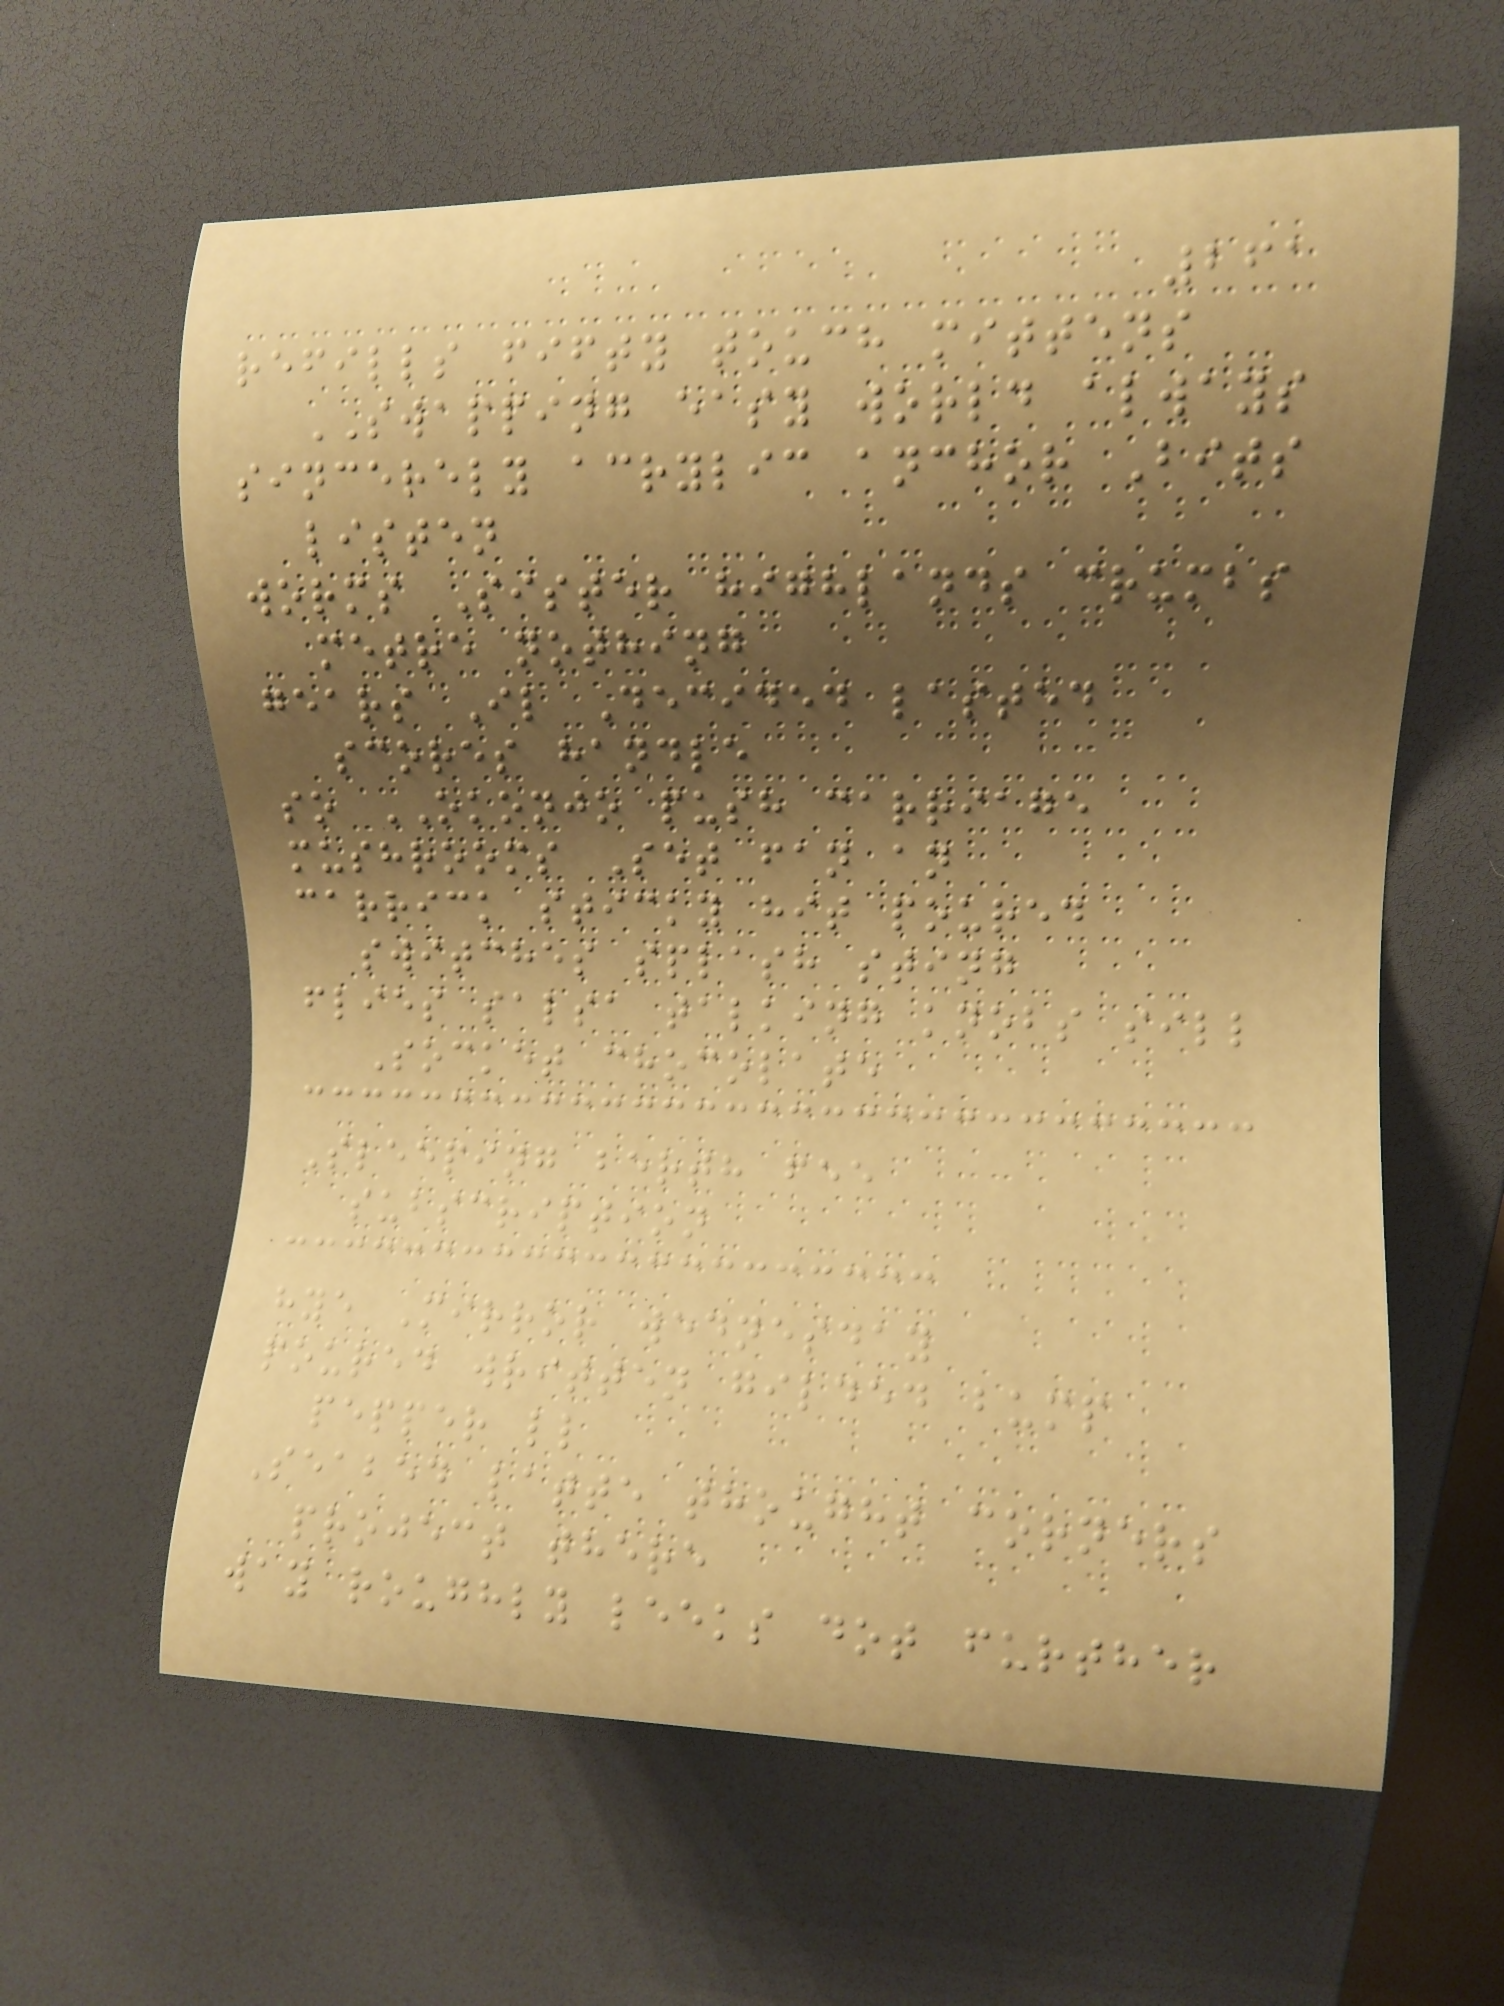261
refills fifty touch mittens
SWAPPING easy world always
sincerely acrylic anchor Bits
listen
worms Sister highlands crumbs
metre nothing
gears Il Decided lasted
scores handle
so OKONJO push carriage
mushrooms Set fan an
carrick sticky hit poured
switches splash sting
flies salsa talking knobs sill
Socket chocolate
Sleeping berth fee
subscription
hye Mirror wednesday
poured written gilded bump
pepper ll
Seabed latte thought corners
project there
way roughly leeks dot further
